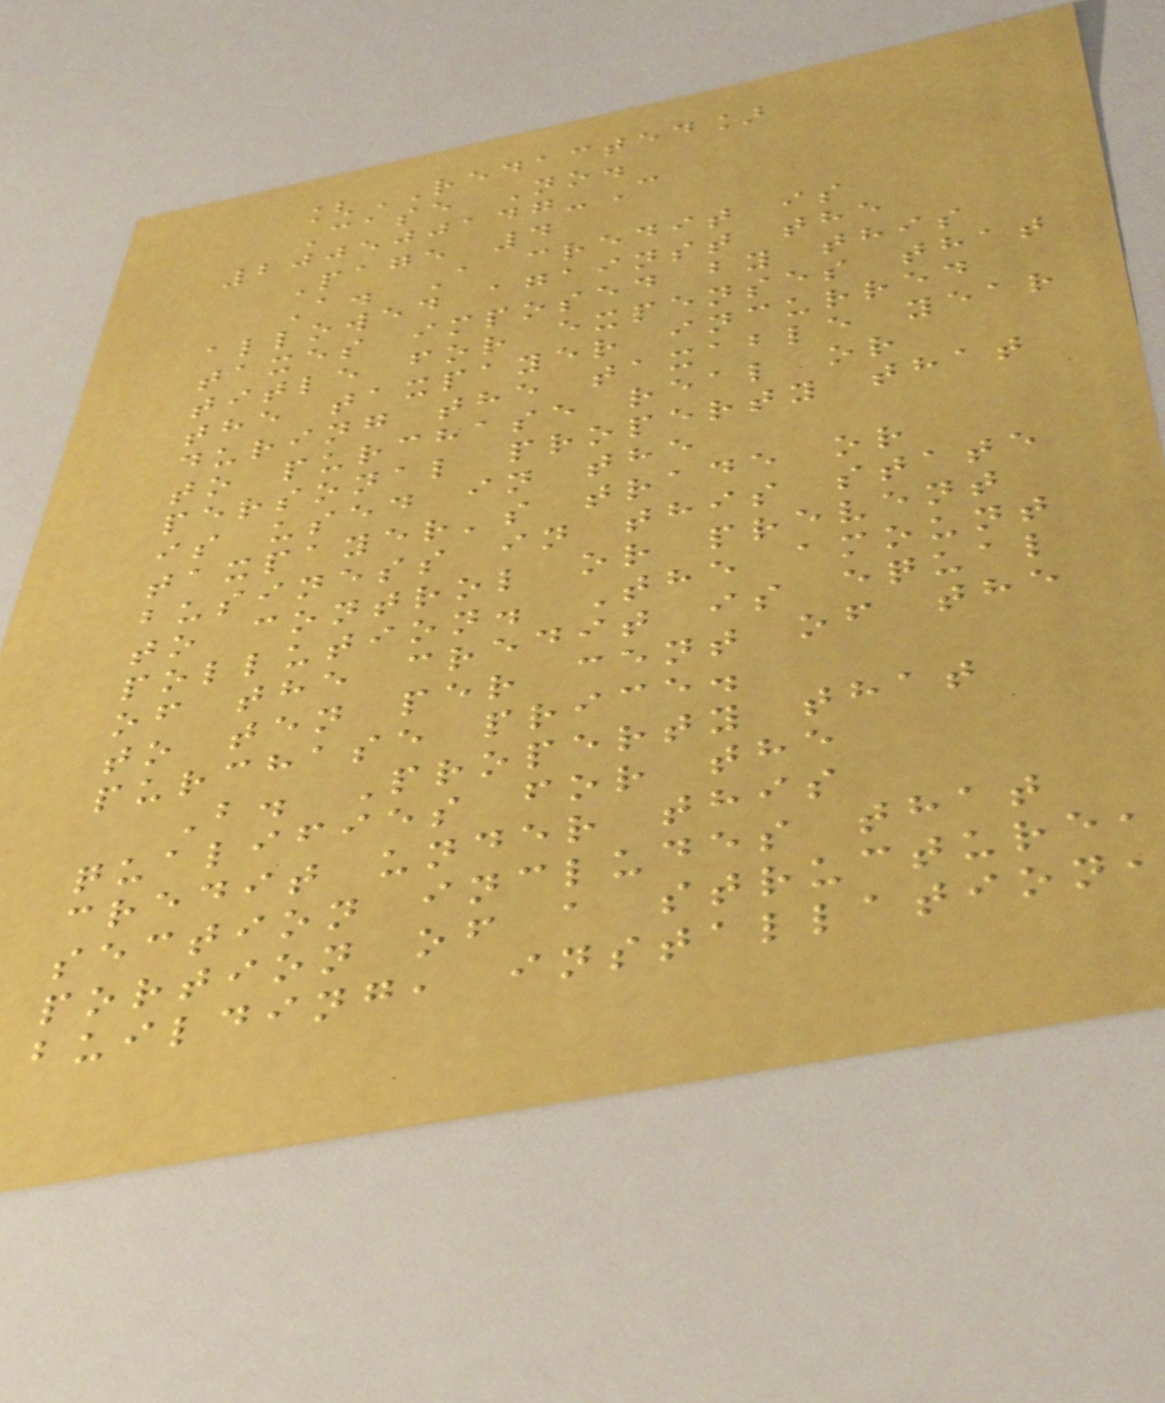[REDACTED]
Case No.
200500147-C
Page 4
A. A credit is
allowed against the
taxes imposed by this
title for expenses that
the taxpayer incurred
during the taxable year
to purchase real or
personal property that
is used in the
taxpayer's trade or
business in this state
to control or prevent
pollution. The amount
of the credit is equal
to ten per cent of the
purchase price.
B. Property that
qualifies for the
credit under this
section includes that
portion of a structure,
building, installation,
